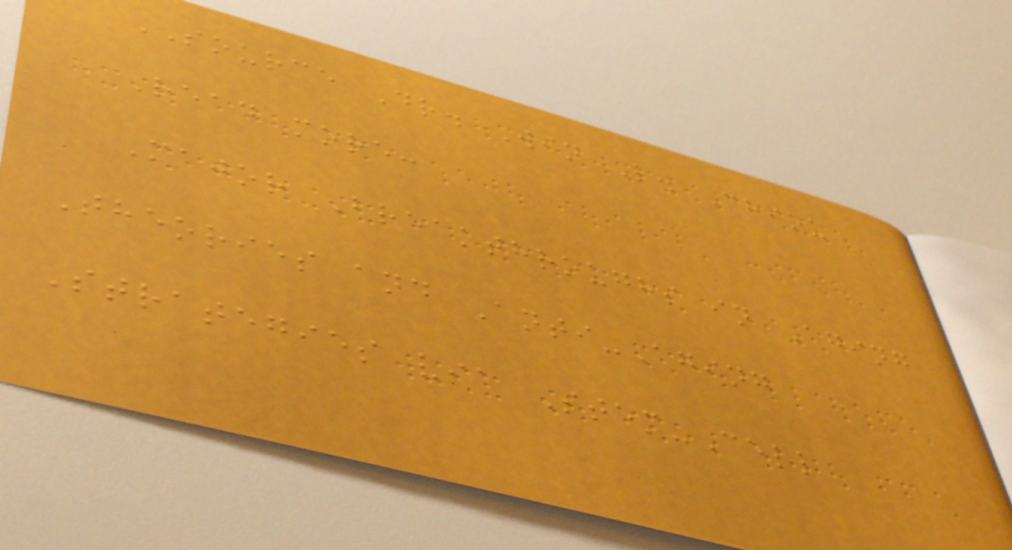SOURCE Dr. Win L. Chiou
Read more:
Major Breakthroughs in Aging
Theories and Anti-Aging
Strategies via Stem-Cell
